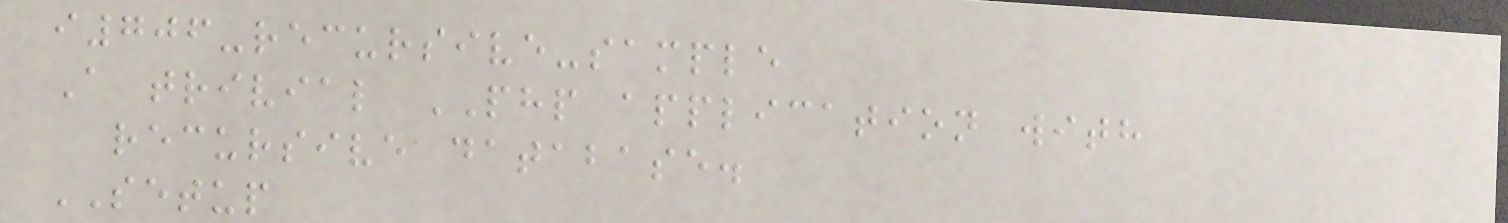i706-recursive-sample
A trivial PHP application with
recursive database.
SETUP
